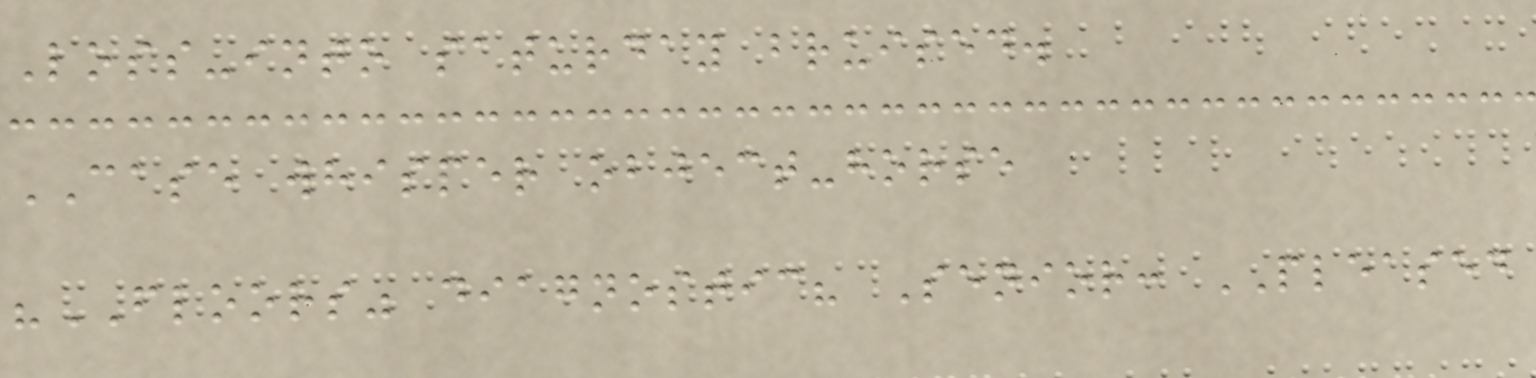Loss-into saturday bruised.
CASE whisper object-horse
"FLOORS" diagnostic? Senior: PLEASED
